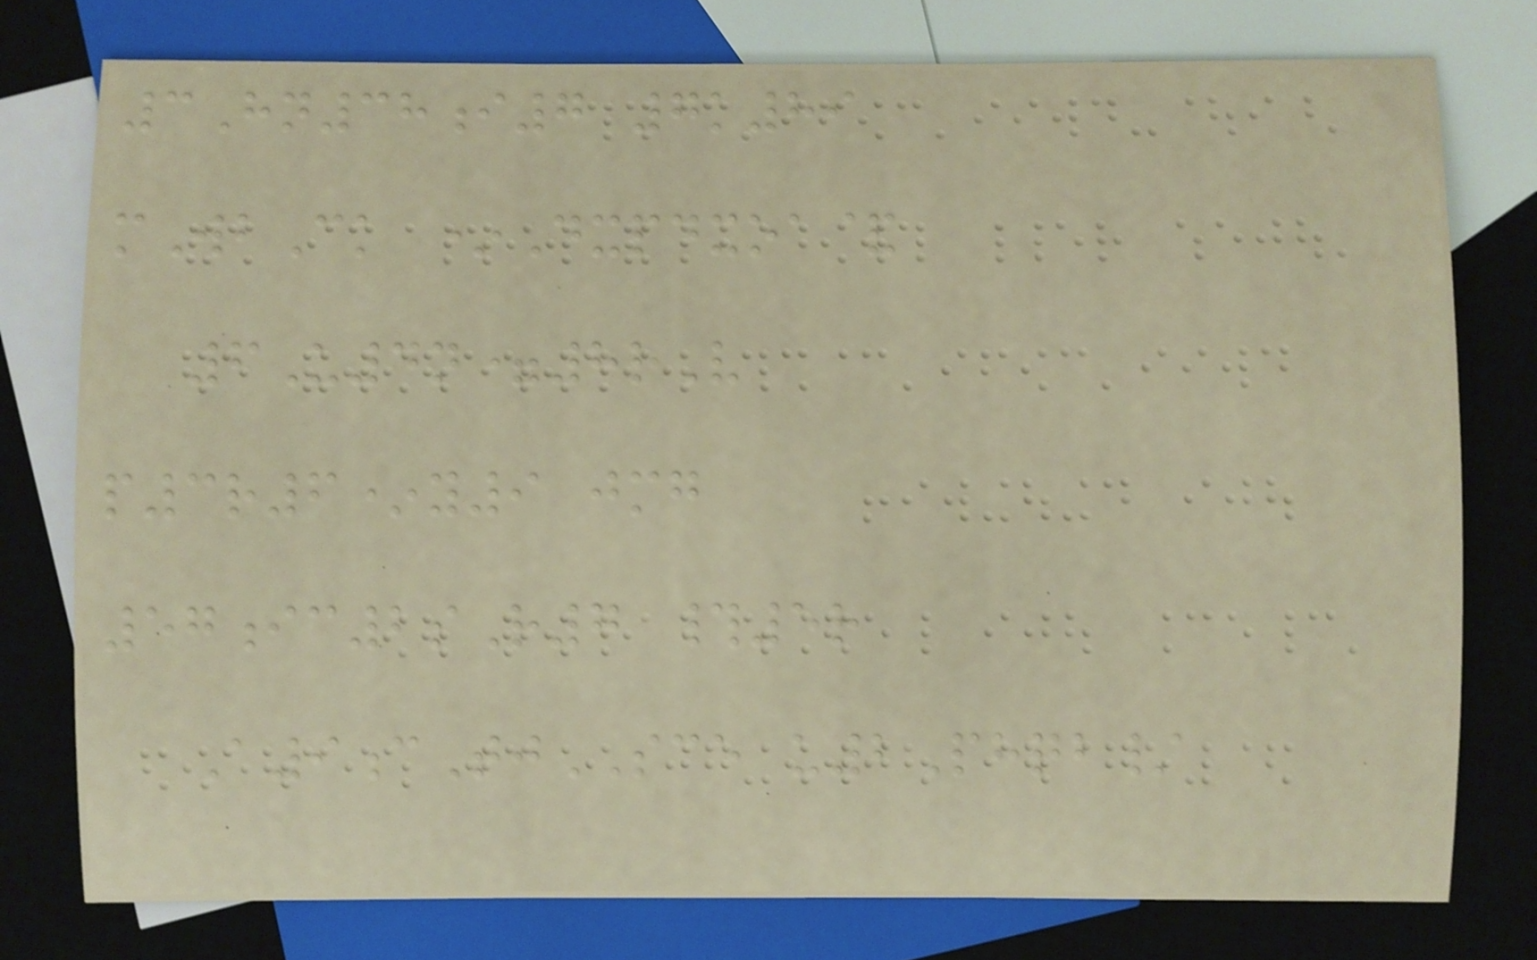3Hn38i7 7k89
mWbCk *Dxpdxoa&
6U4n=8rV
p3r6*y9 jmg
57ic2sR7 #5r
A9cTjSCE u2Phqb/
